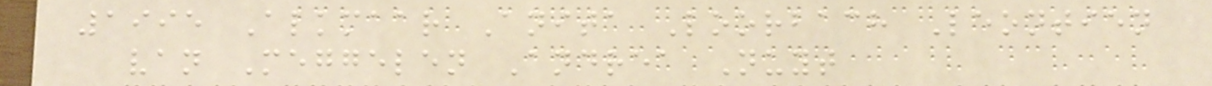1995 Alkmaar Anita Loorbach Leontien
van Meggelen Andrea Nuyt
